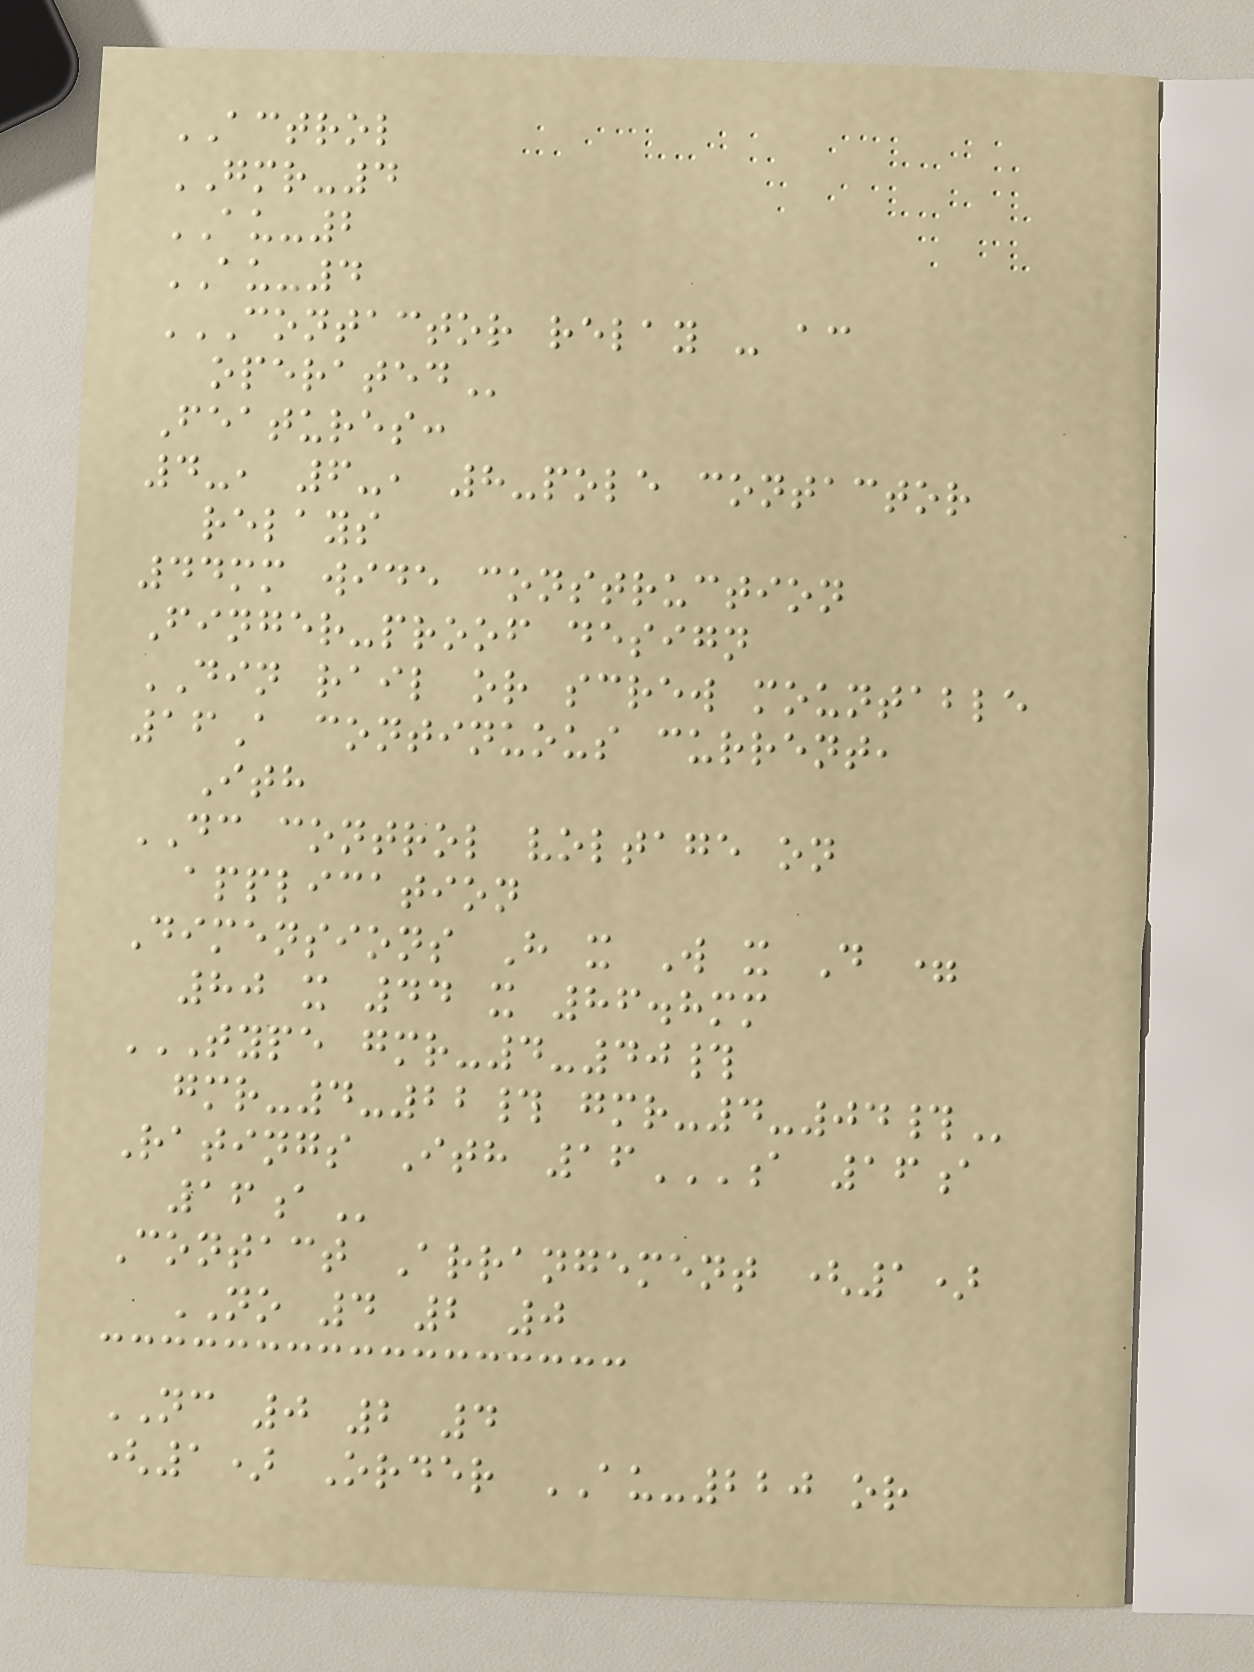ACTROL
GMR-4
AU-2
AU-4
CONTACTOR RELAY - AC
OPERATED
Features:
4-, 6-, 8-pole contactor
relays
44mm wide construction
Finger-proof design
DIN rail or screw mountable
16A continuous current,
Ith
DC control voltage on
application
Dimensions H x W x D =
80 x 44 x 86.8mm
TYPE GMR-4-40#
GMR-4-22# GMR-4-04#
Ratings Ith 16A 16A
16A
Contact Arrangement (1)
NO 4 2 0
NC 0 2 4
(1) Order AU-220 or
